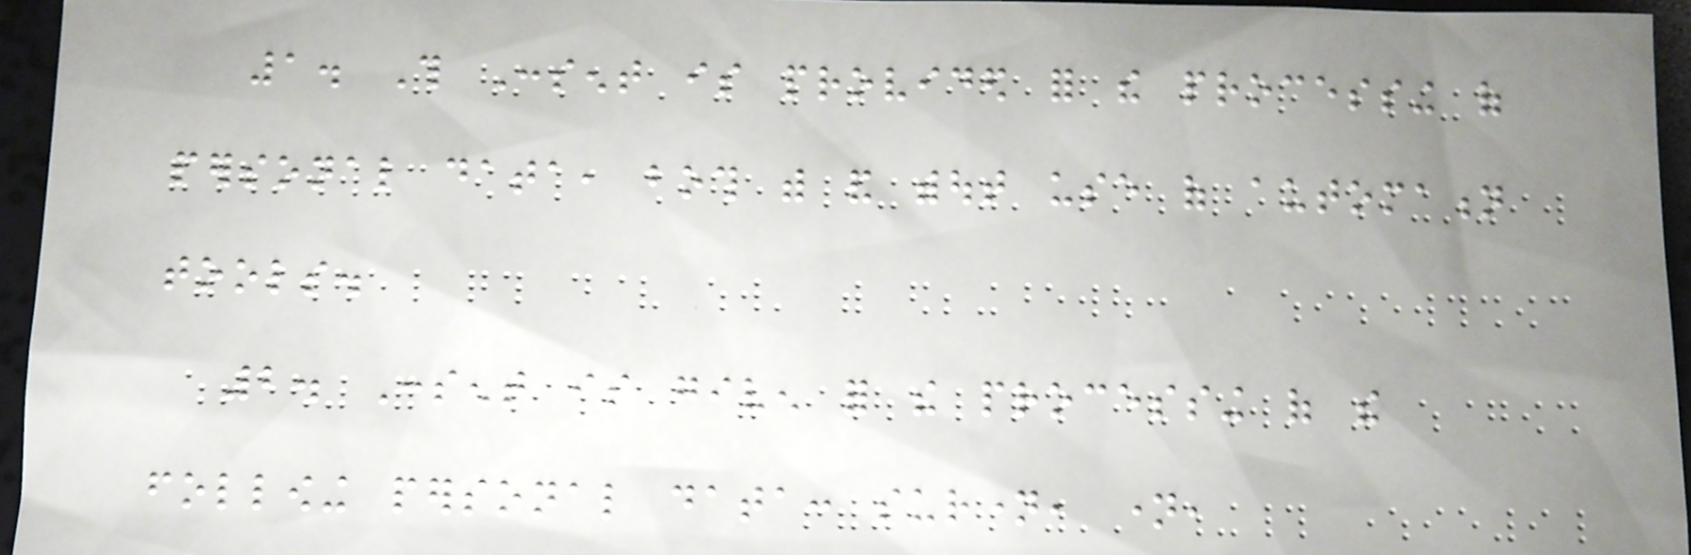1. This Consent is provided for the processing of
personal data, both with and without use of automation
tools.
2. Consent is given for the processing of the
following personal data: surname, name,
